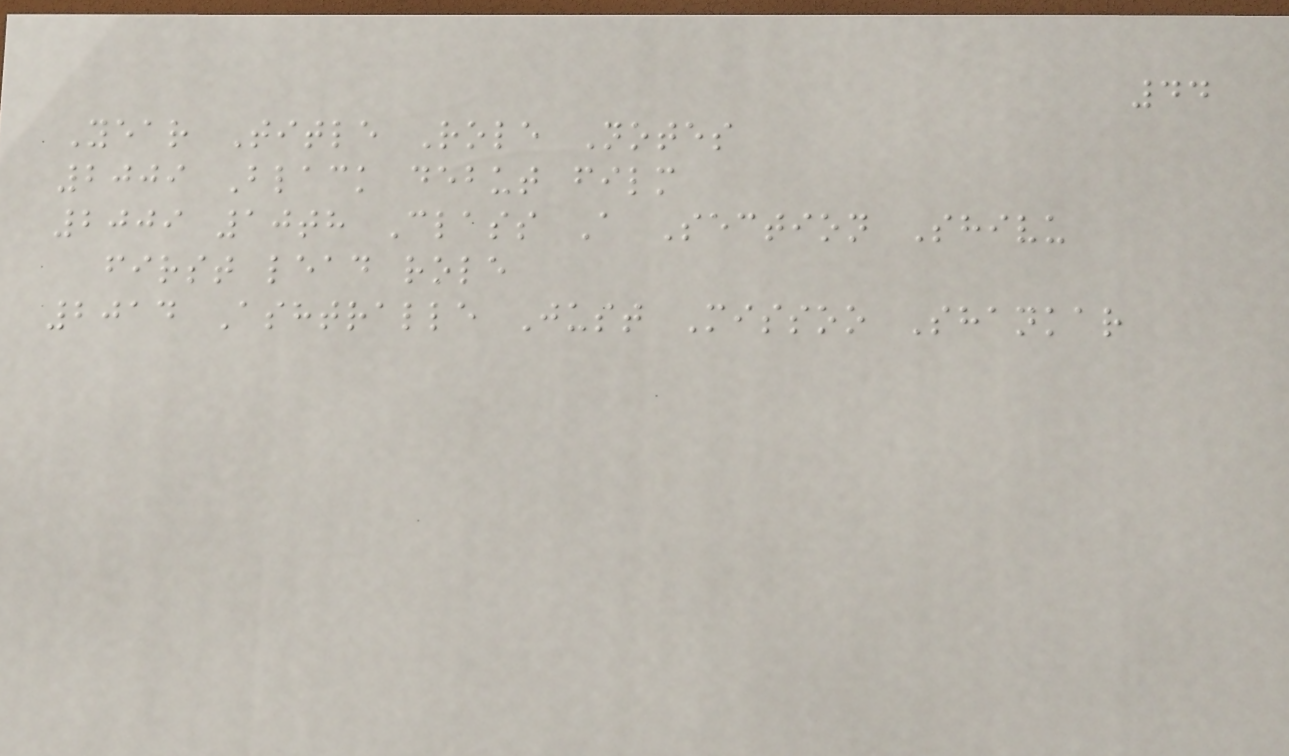44
Year Title Role Notes
2009 Black debut film
2009 10th Class A Section Shivu
first lead role
2014 Ashtralle Just Missoo Shankar
